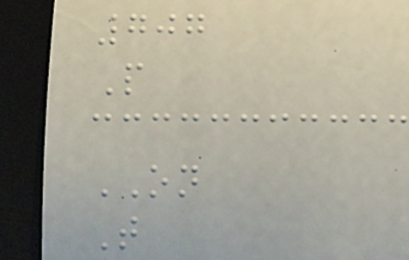707
P
ON
T
